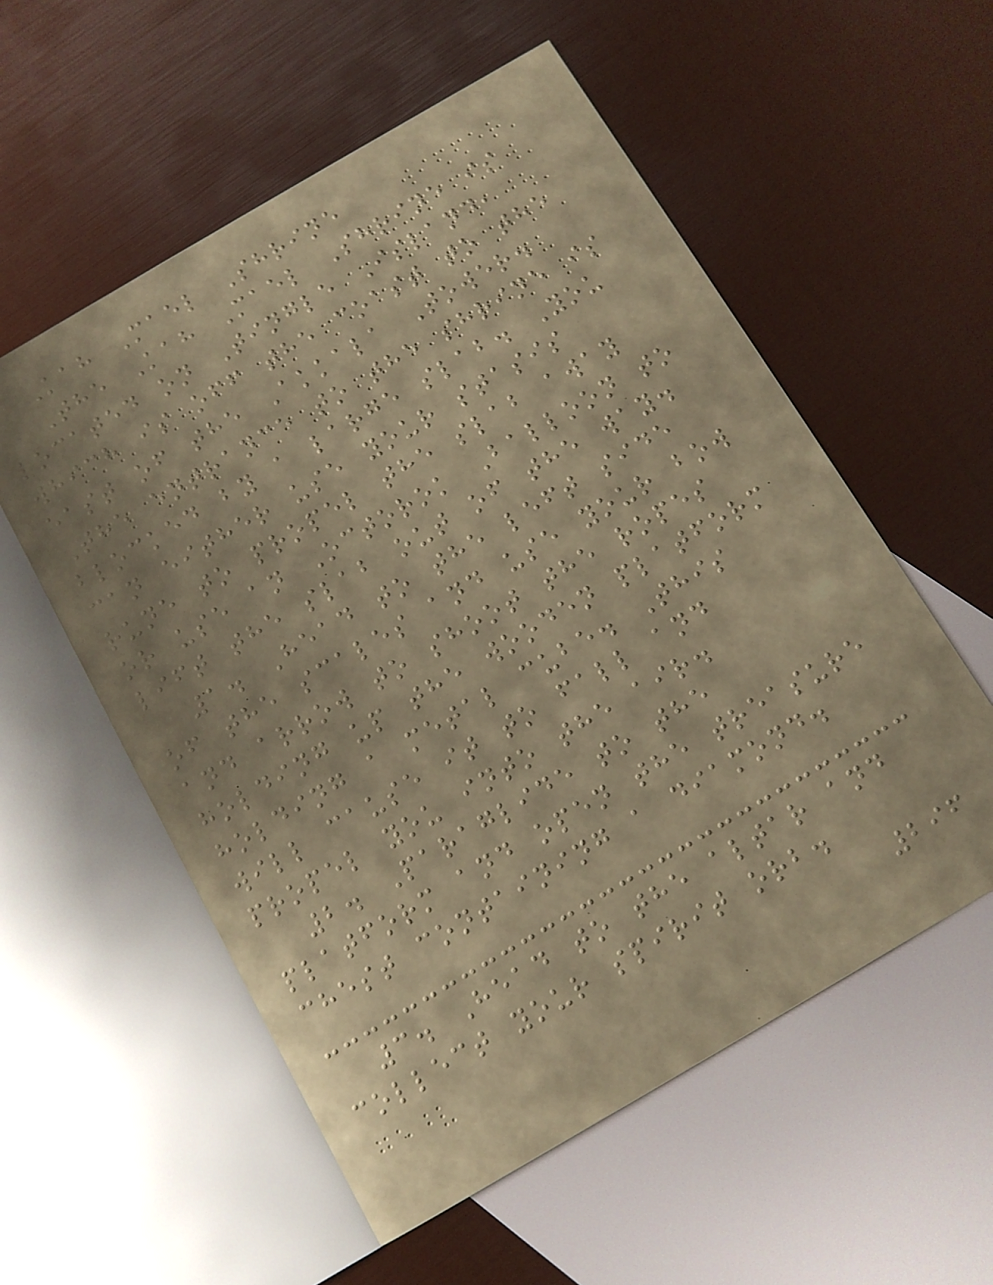Kah Mael Shrine
The Kah Mael Shrine is
located on Tingle Island,
which is off the coast to the
east of the Akkala Tower.
The entrance to the shrine is
blocked by a large slab. You
can either use your stasis
rune to propel the slab away
or use an Octorok Balloon to
lift the slab out of the way.
1. Head to the left side
of the scales and use your bow
and arrow to shoot the ropes
holding up the wooden platform
holding a metal cube. This
will cause it to fall and
propel you into the air.
2. Paraglide to the
platform and open the treasure
chest containing a diamond.
3. Head to the altar and
collect your spirit orb.
296
